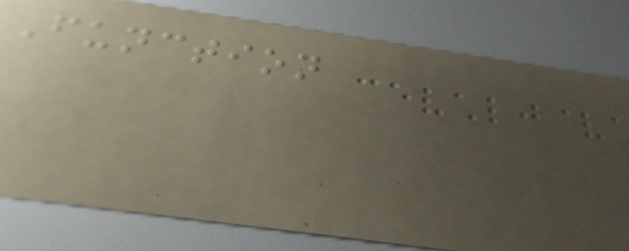Function
